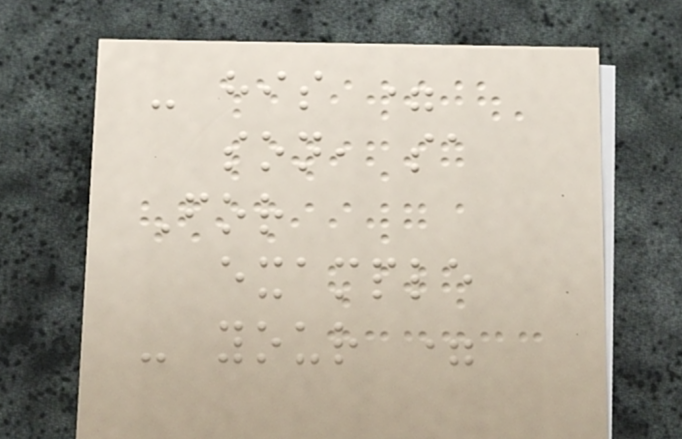- his =
son, sa
For
example
- your =
